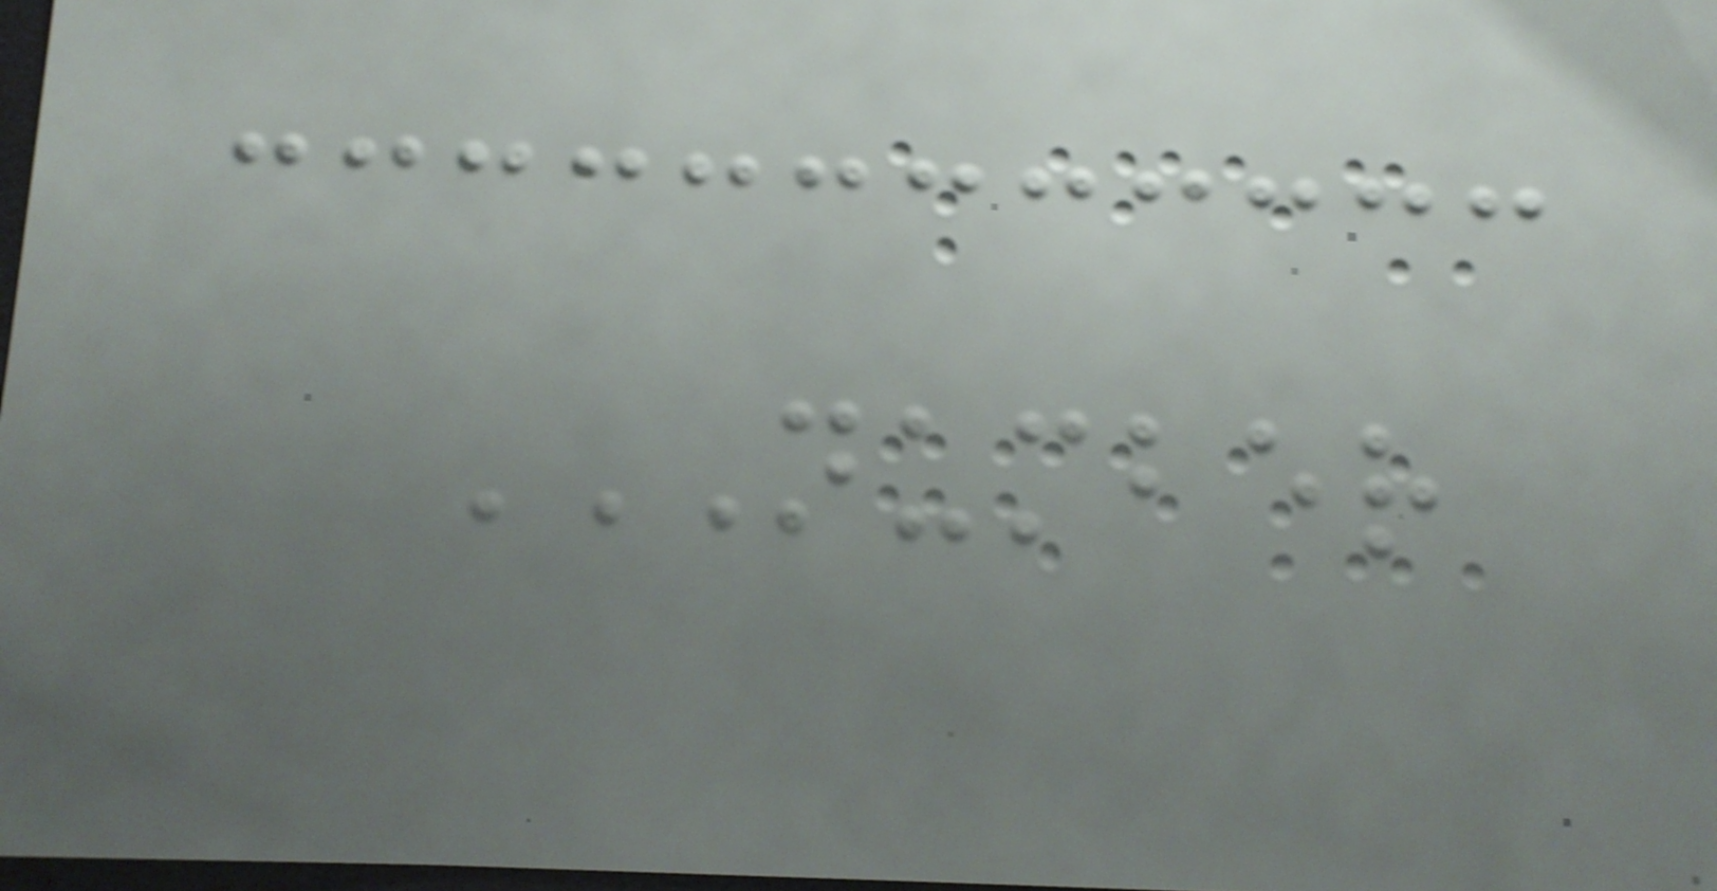NUMBER
